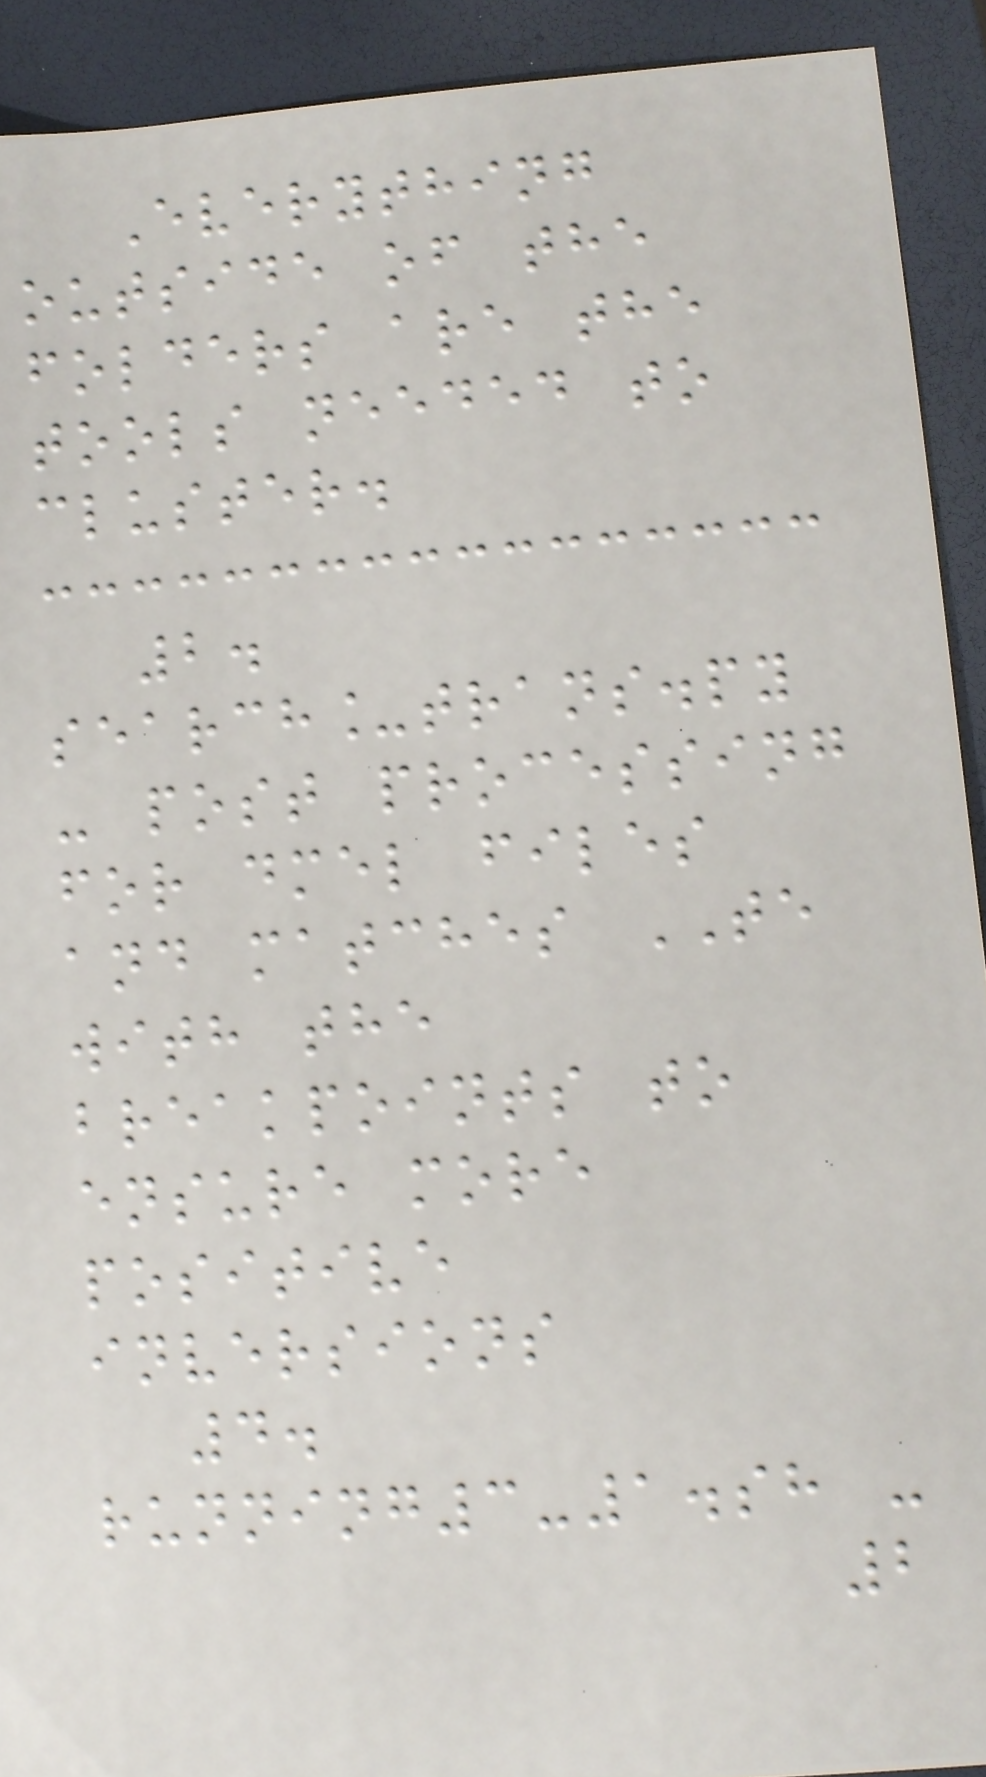Everything
outside of the
folders are the
tools needed to
cluster.
2.
search_trans.py
- post processing
for dmel files
and matches TE
with the
breakpoints to
ensure more
positive
inversions
4.
running3-1.sh -
2
